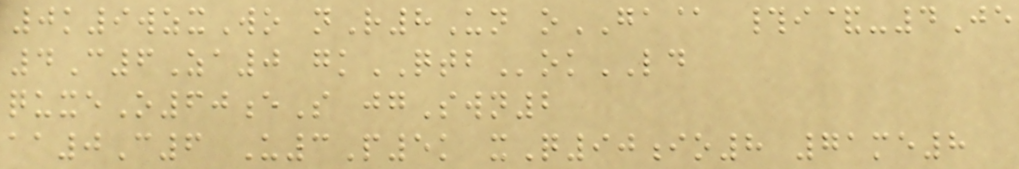0k9wzxWo nR8Un oGA@ #i&-4Je
4C6Za0 gkQTBokLD
quxeO60eS jgSwn2
aa0C6 U3P5k xQ90io8 71me8
